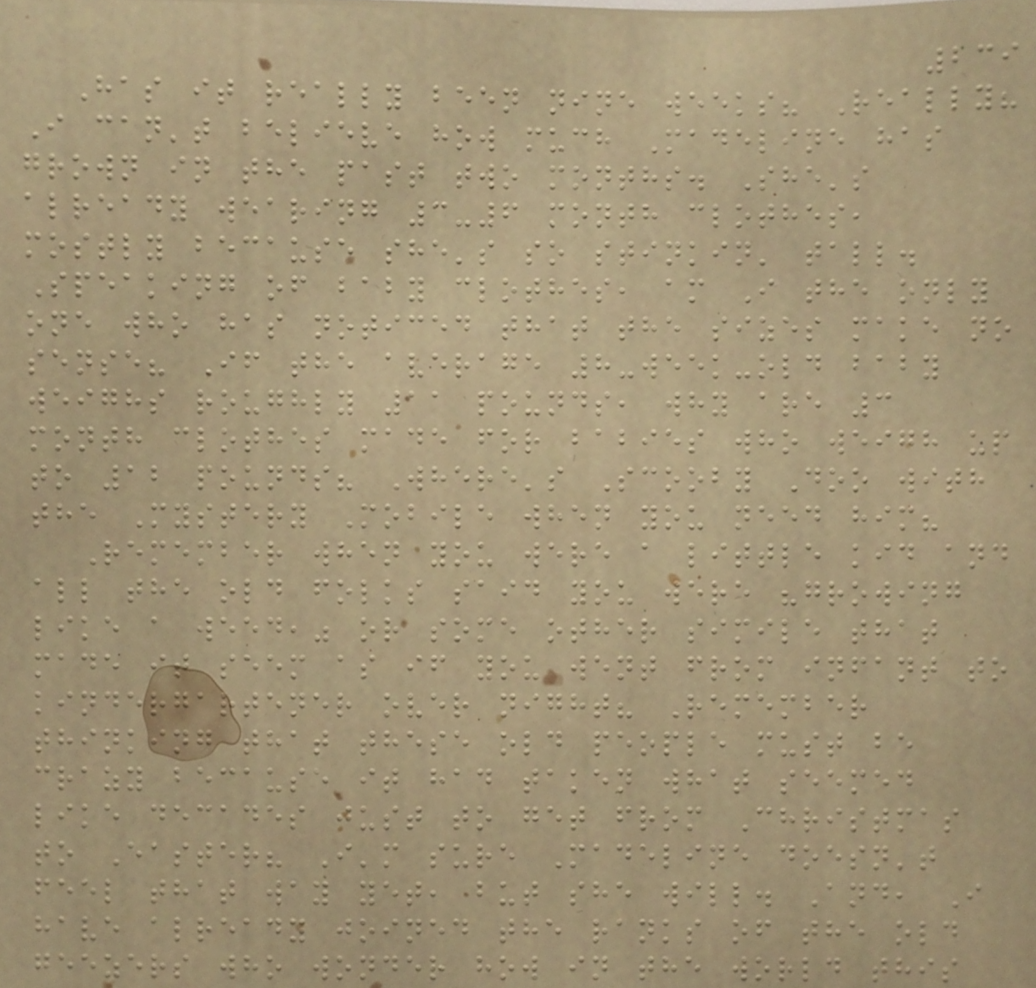239
Has it really been nine weeks? Really?
I can't believe how much Madeline has
grown in the past two months. She's
already wearing 3-6 month clothes,
mostly because she's so stinkin' tall.
Speaking of baby clothes, am I the only
one who has noticed that the sizes make no
sense? If the average 8-week-old baby
weighs roughly 11 pounds, why are 3
month clothes made for babies who weigh up
to 12 pounds? Where's Scooby Doo with
the Mystery Mobile when you need him?
Remember when you were a little kid and
all the old folks said you were "growing
like a weed," or some other simile that
made it seem as if you went from infant to
kindergartener over night? Remember
thinking that these old people must be
crazy because it had taken what seemed
like decades just to get from Christmas
to Easter? I'm sure Madeline doesn't
feel that way yet, but she will. And, I
have already joined the ranks of the old
geezers who wonder how in the world this
